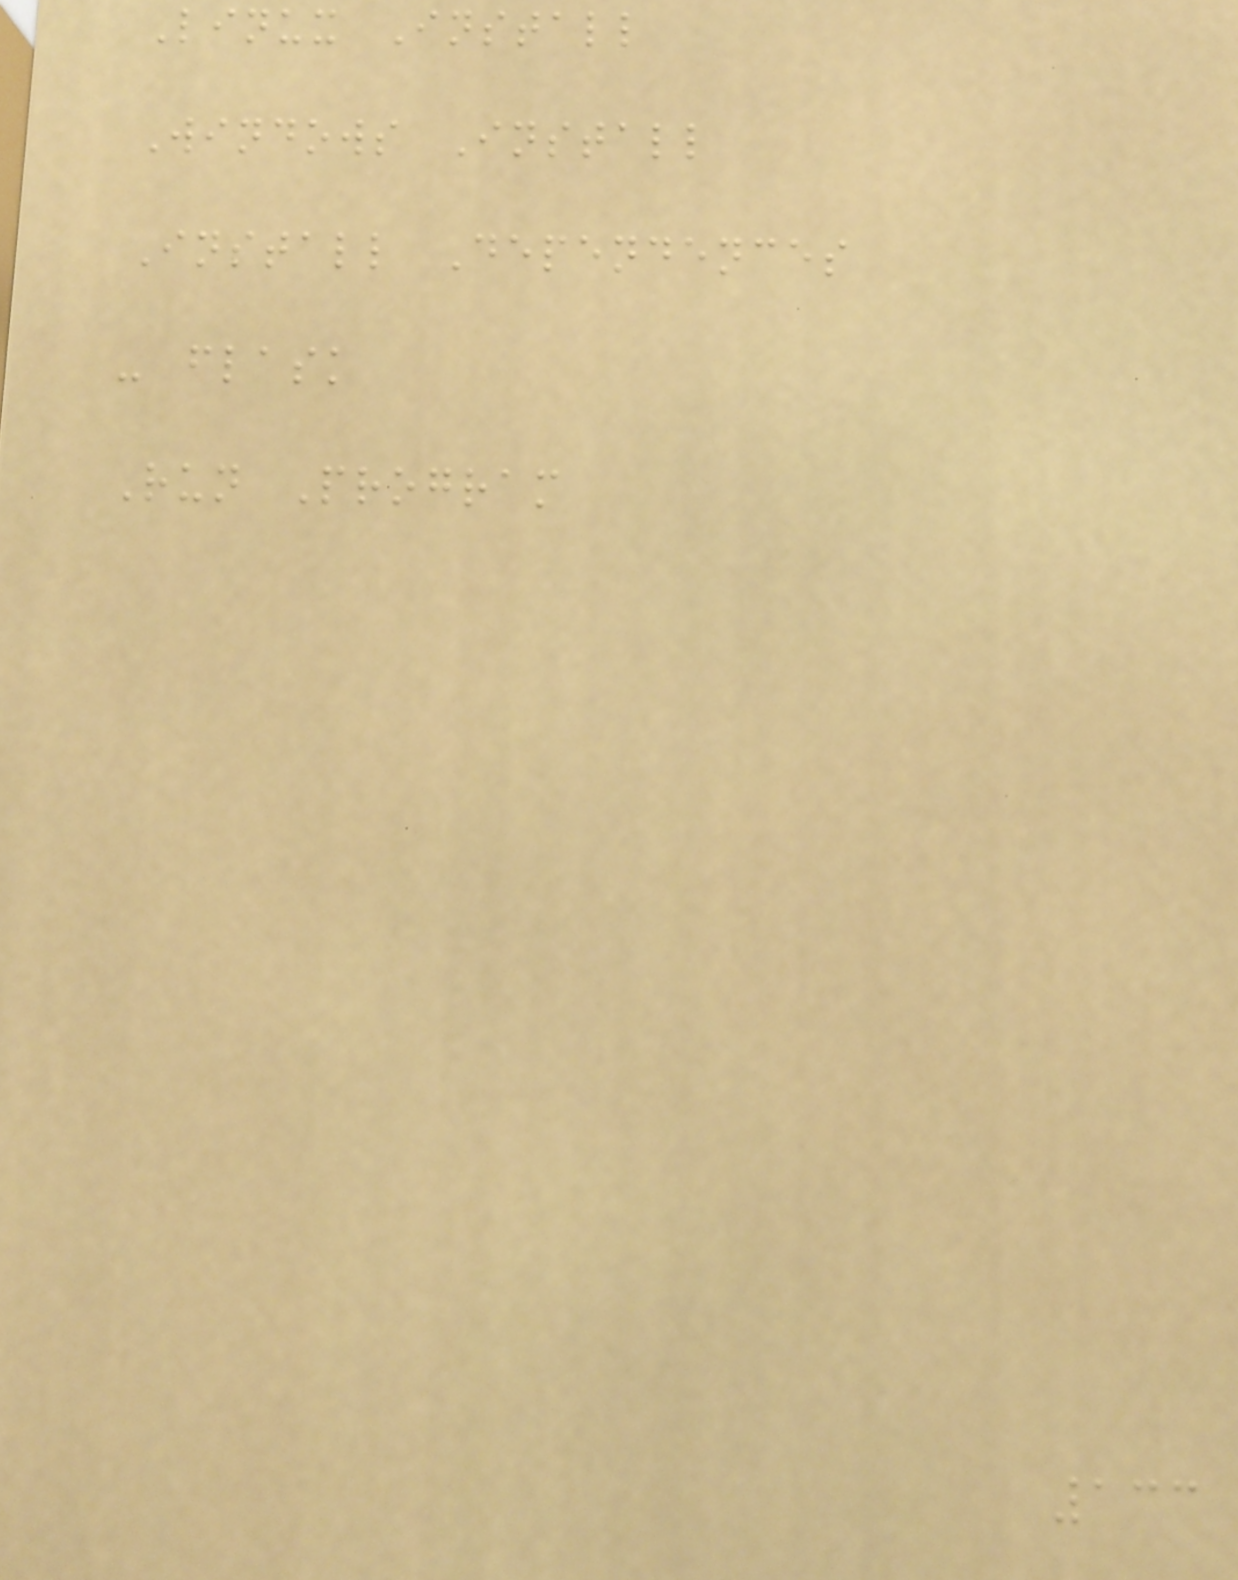Linux Install
Windows Install
Install Dependences
- flask
Run Program
133
